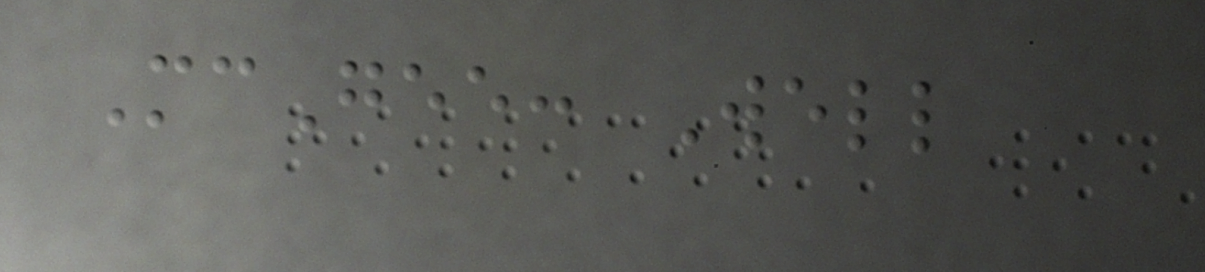McGee: Well
